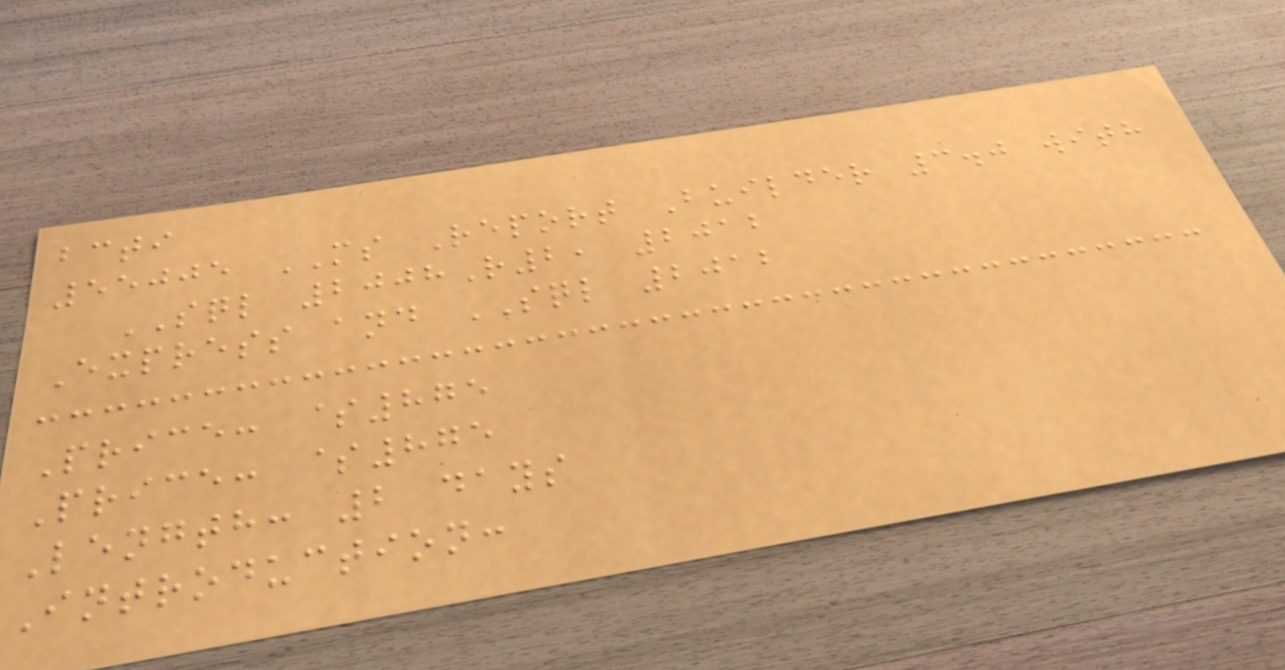bcti
55005 MS Report Builder 3.0 with
SQL 2008R2, 2012
Express and SQL 2012
Price: $875
Price: $875
Length: 2 days
Introduction:
